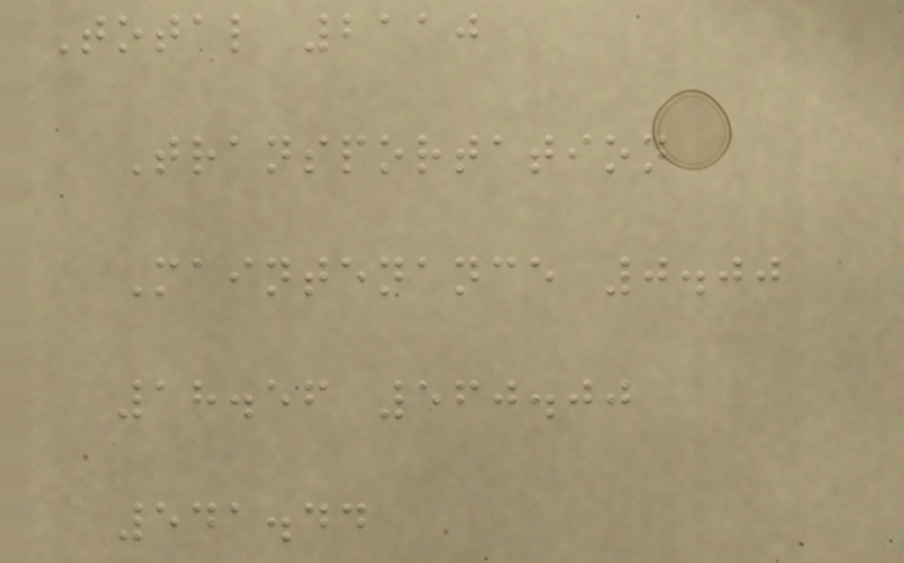Total 2110
Transportation
Maintenance 0.00
18.56 560.00
541.44
